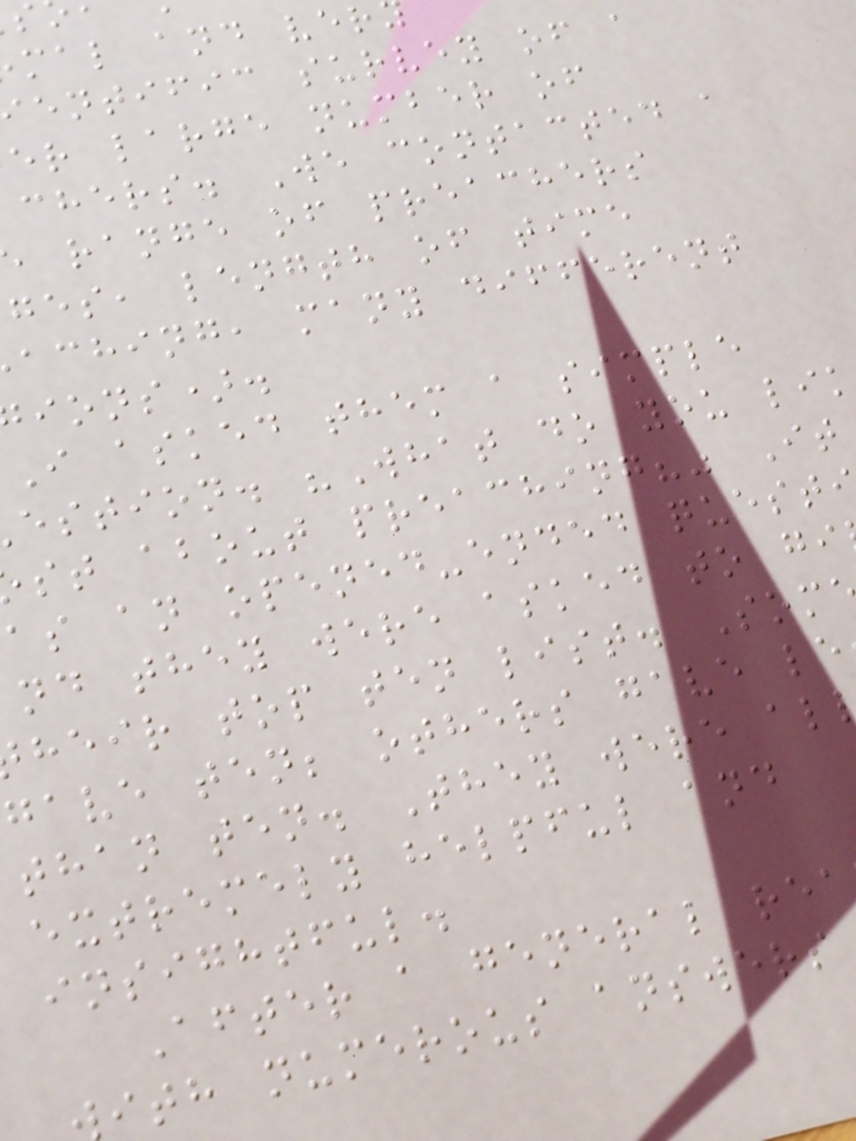mal and ver
entific survey of a
er large number of
chers. We contacted a
range of preachers
ges, length of time
aching, many different
ions).
I asked them a simple
estion. "What do you lik
st about preaching?" It
as an opened-ended quest
nd they were asked to gi
heir top ten list. Som
gave ten; others gave le
than ten. They were al
extremely helpful and
insightful.
After a general rea
ith numerous answers
